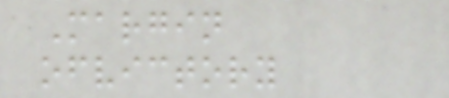Margin
ofvictory
